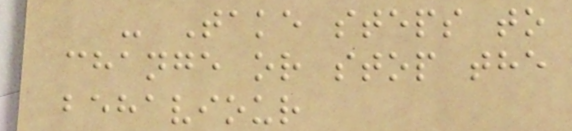- Take steps to
change or stop the
behaviour
